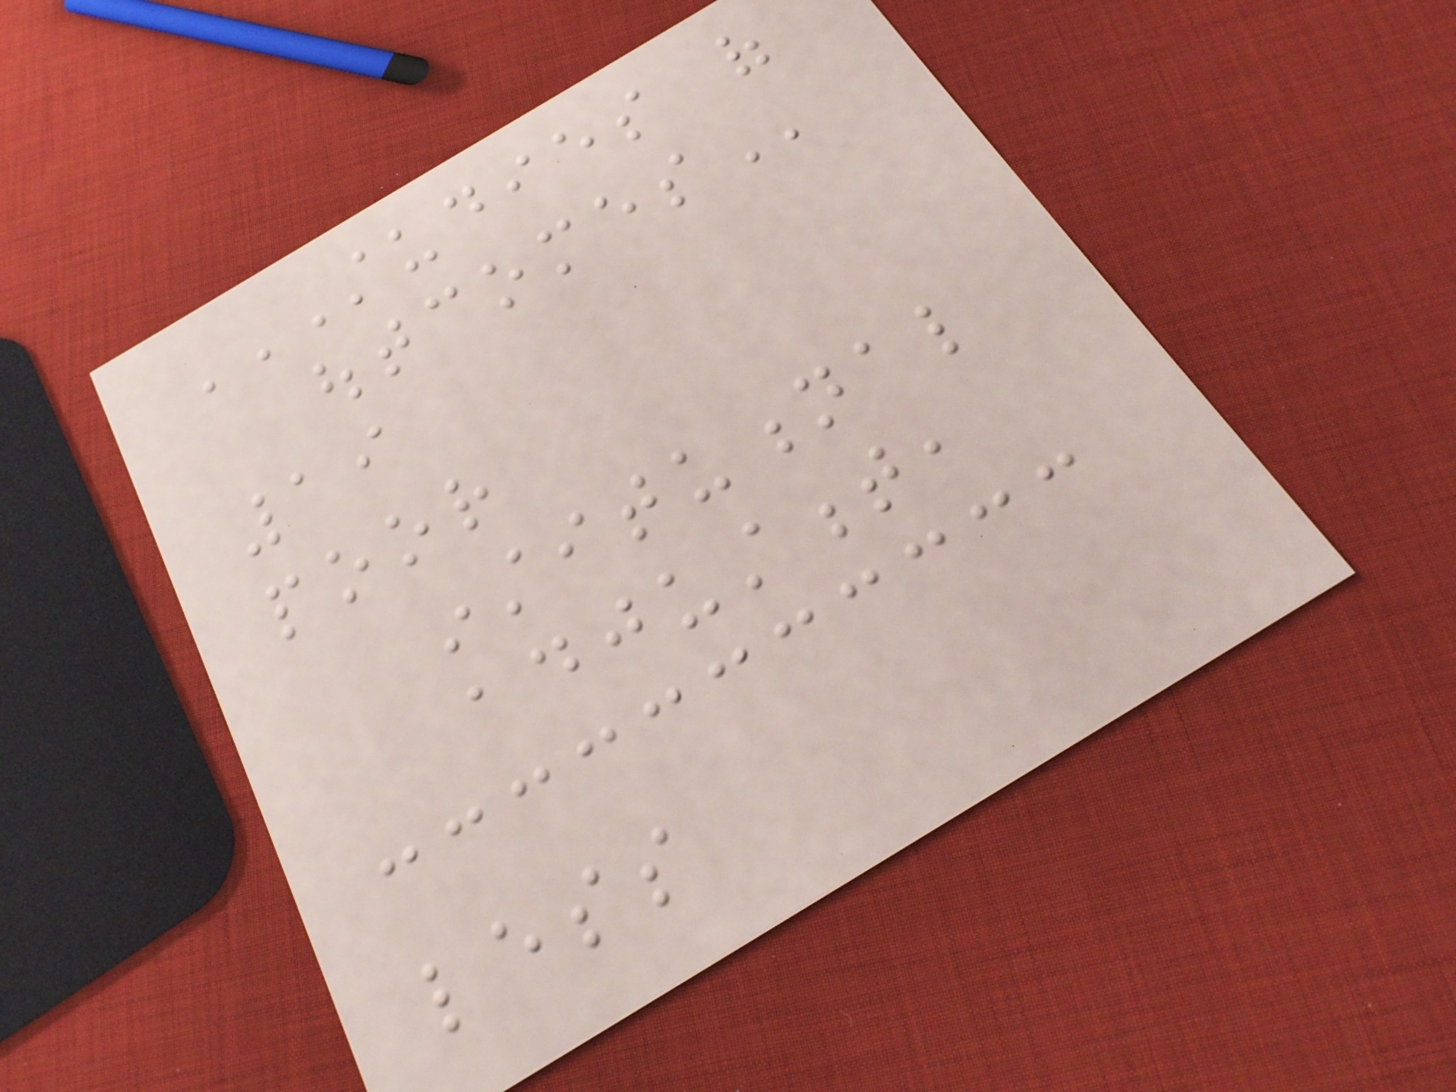STUDIES OF
OUTCOMES
19
poor
institutional
adjustment,
less
